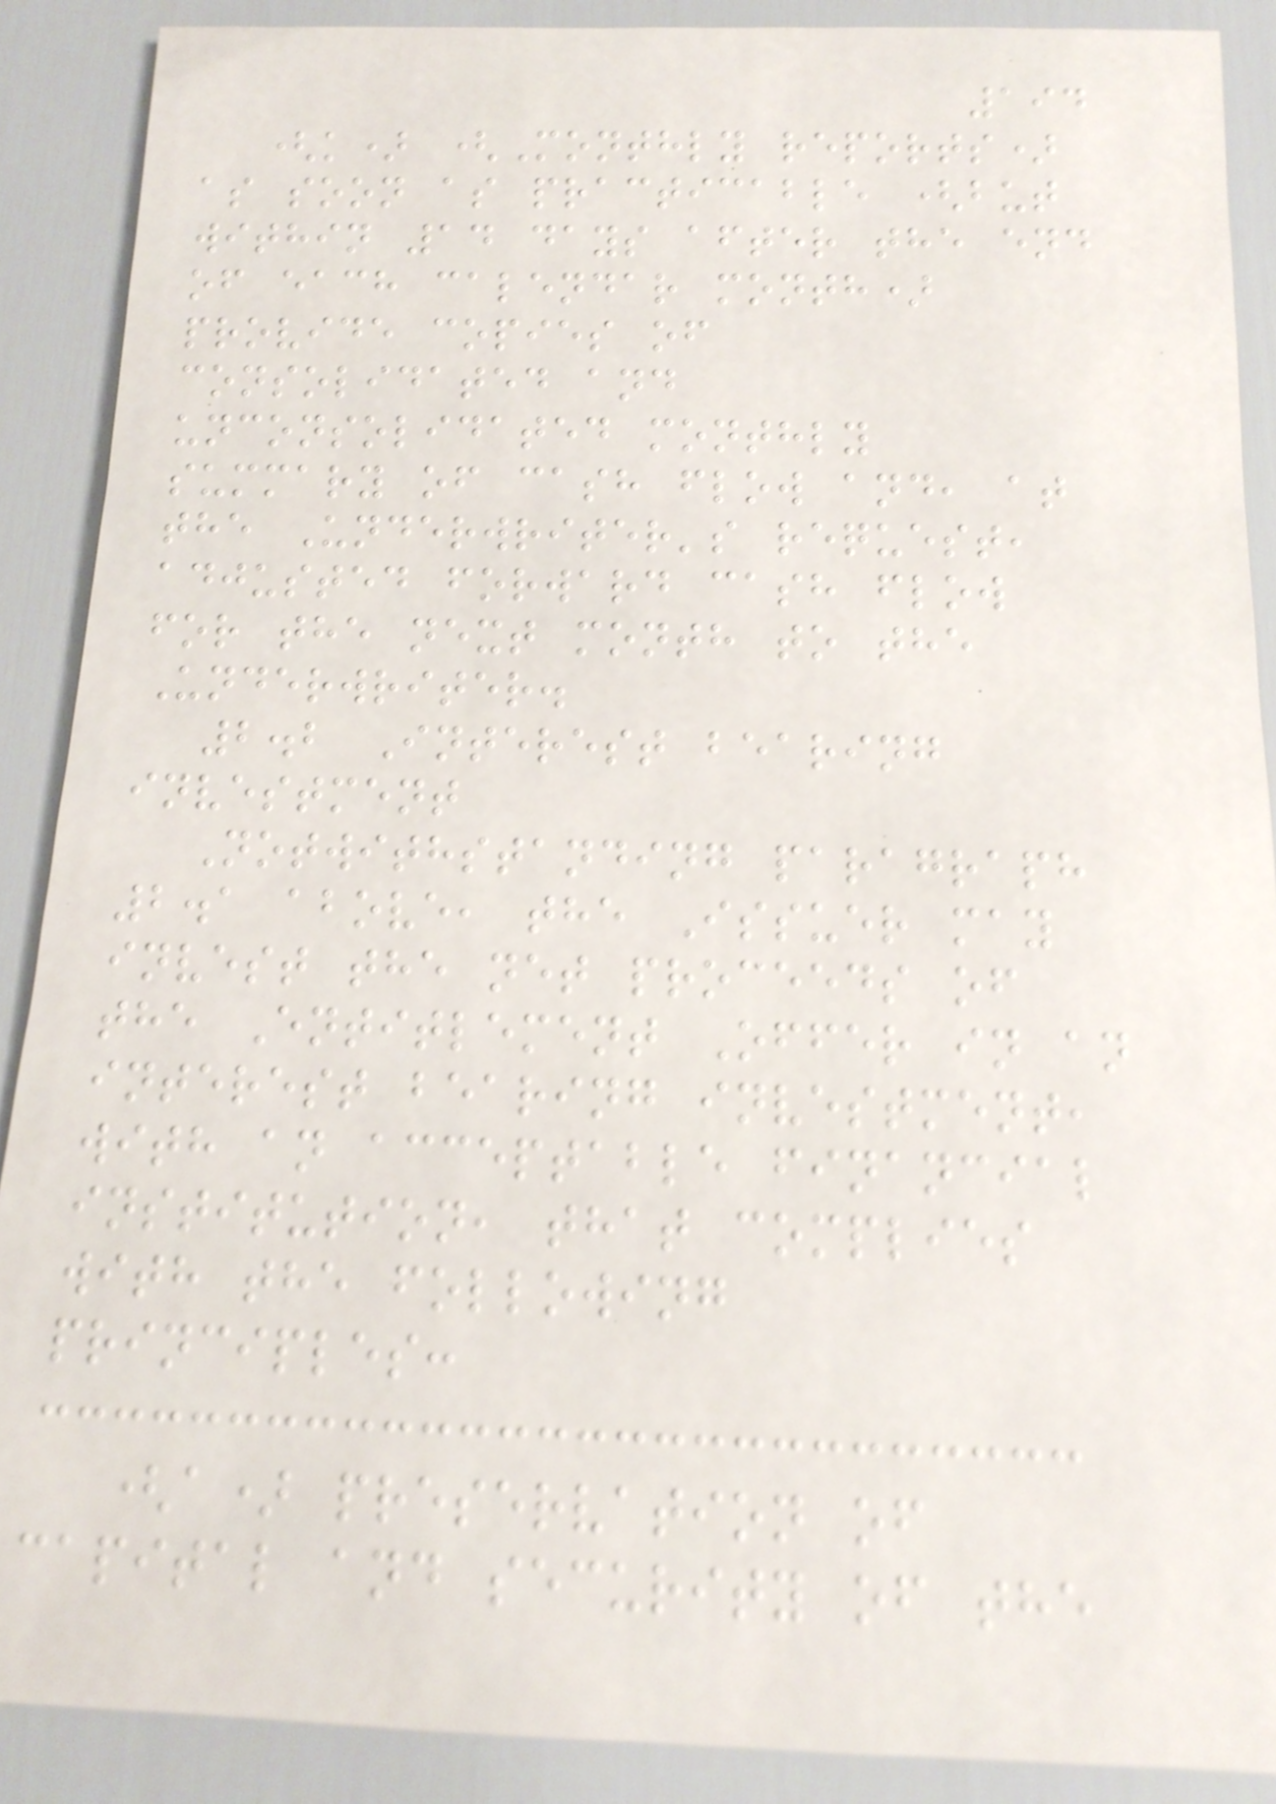194
(k) (Monthly reports)
as soon as practicable (but
within 14 days after the end
of each calendar month)
provide copies of
consolidated and
unconsolidated monthly
summary of cash flow and, at
the Underwriter's request,
adjusted forward cash flow
for the next month to the
Underwriter.
2.2 Interest bearing
investment
Notwithstanding paragraph
2.1 above, the Issuer may
invest the net proceeds of
the Entitlement Offer in an
interest bearing investment,
with an acceptable financial
institution, that complies
with the following
principles:
(a) preservation of
capital and security of the
